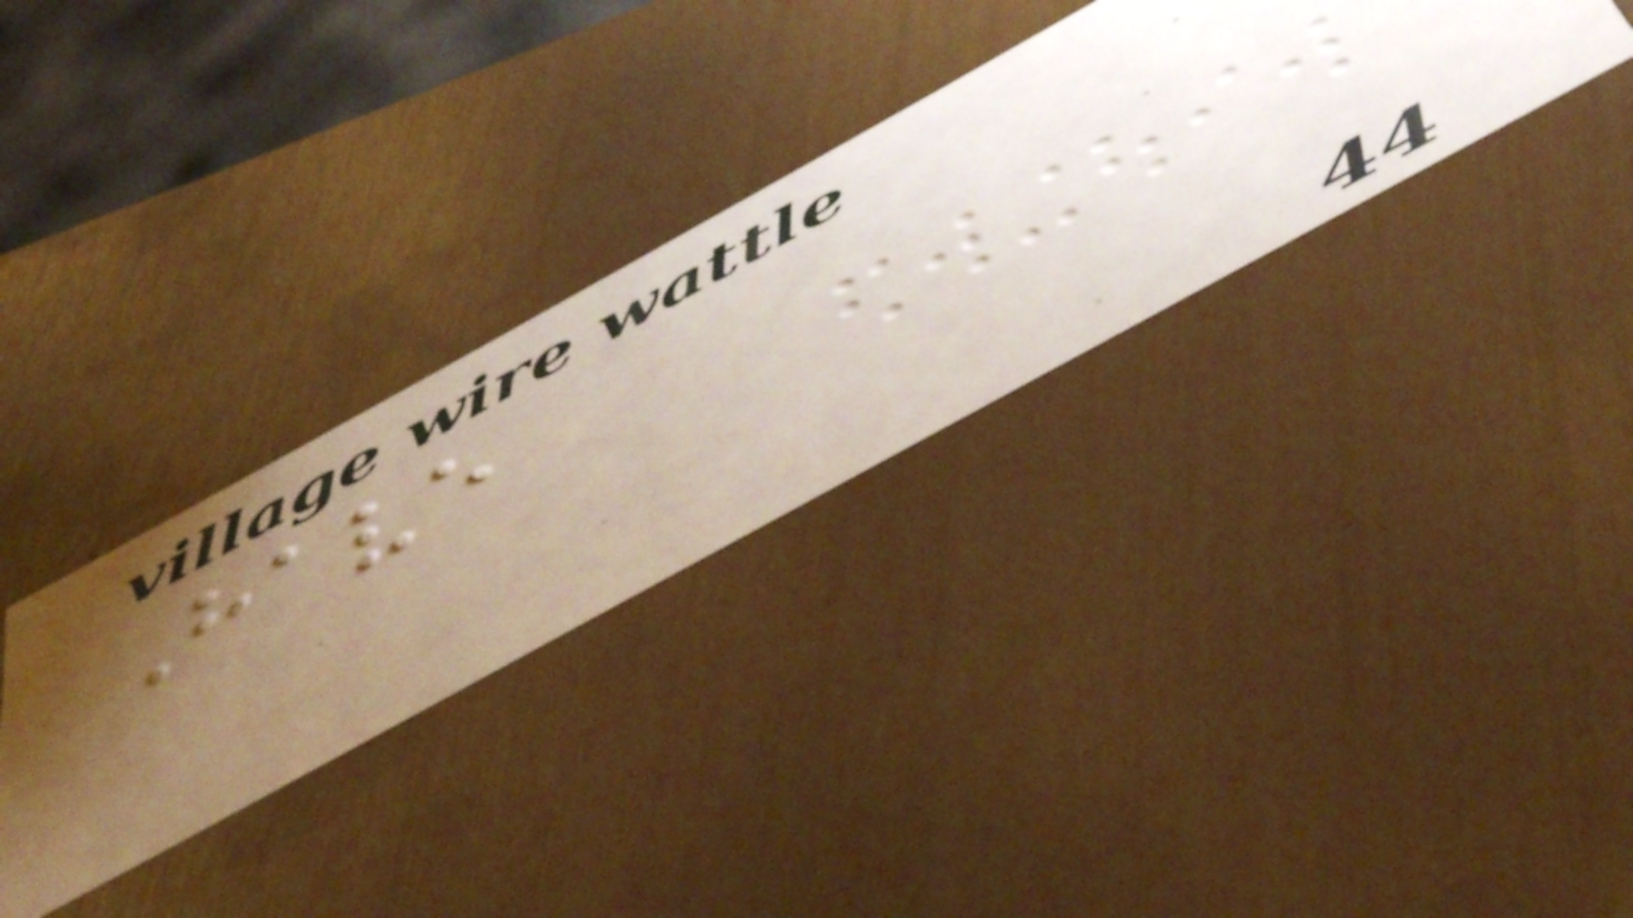Have
